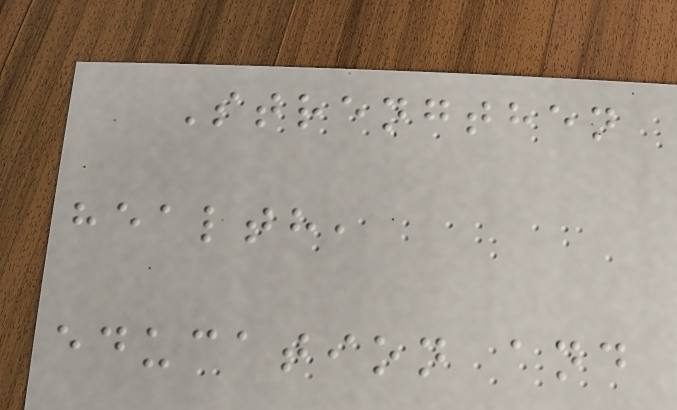Strengthen
health,
education and
